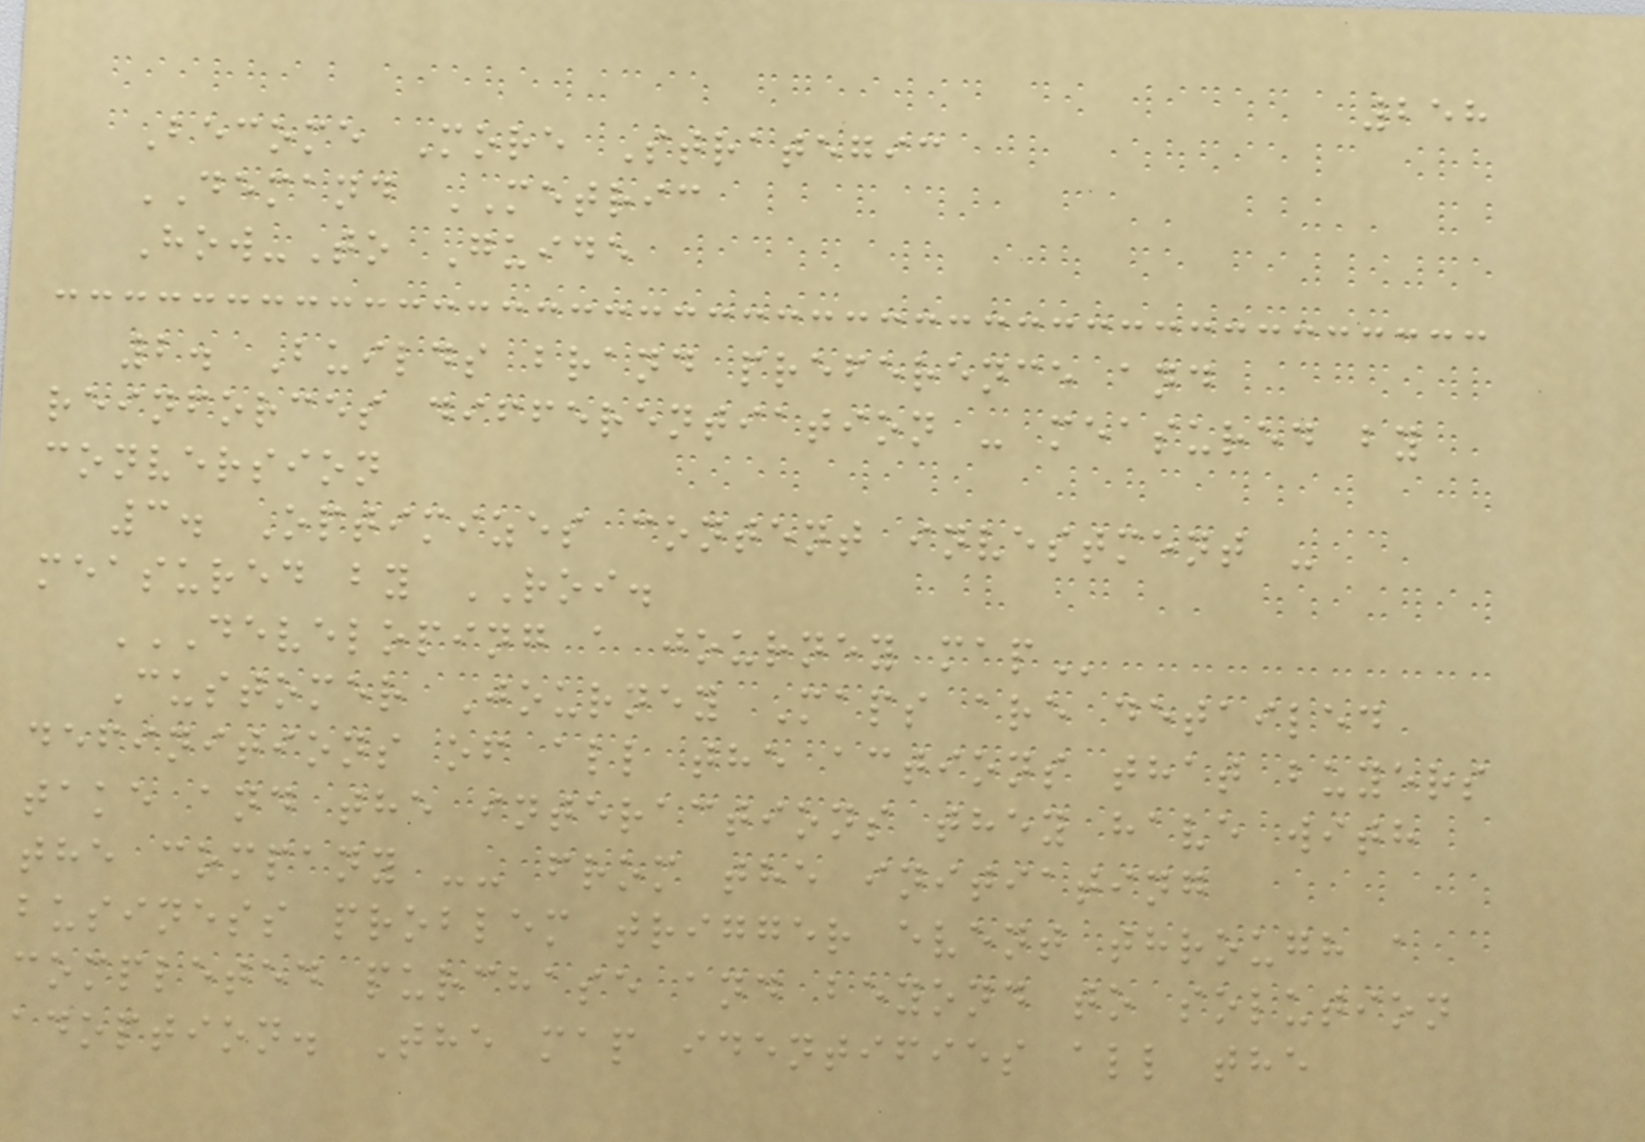258
Become More Strategic
DEMAND METRIC
How-To Guide
2. Builds brand preference and
reinforces differentiation - measured by
conversion
3. Optimizes content investment -
measured by ROI.
DEVELOPING A JOURNEY MAP
Customer Journey Maps are detailed
definitions of all the actions that buyers
take and the interactions they have with
the company -- from the initiating
business problem trigger event through a
completed purchase and beyond to solution
adoption. The map identifies all the
